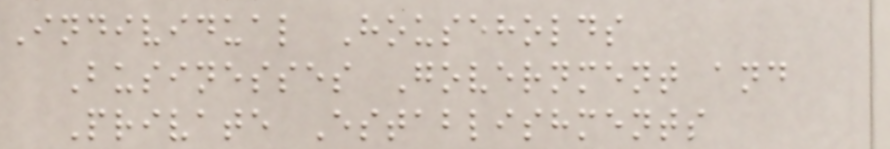Individual Households
Businesses Government and
Private Establishments
